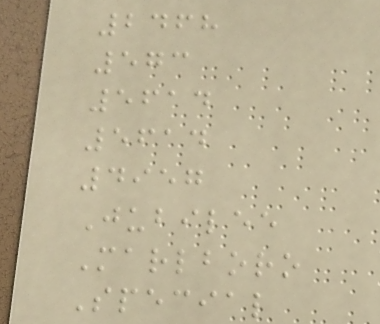2468
573
5614
5614
4957
Jubilee
Marlboro
Special
